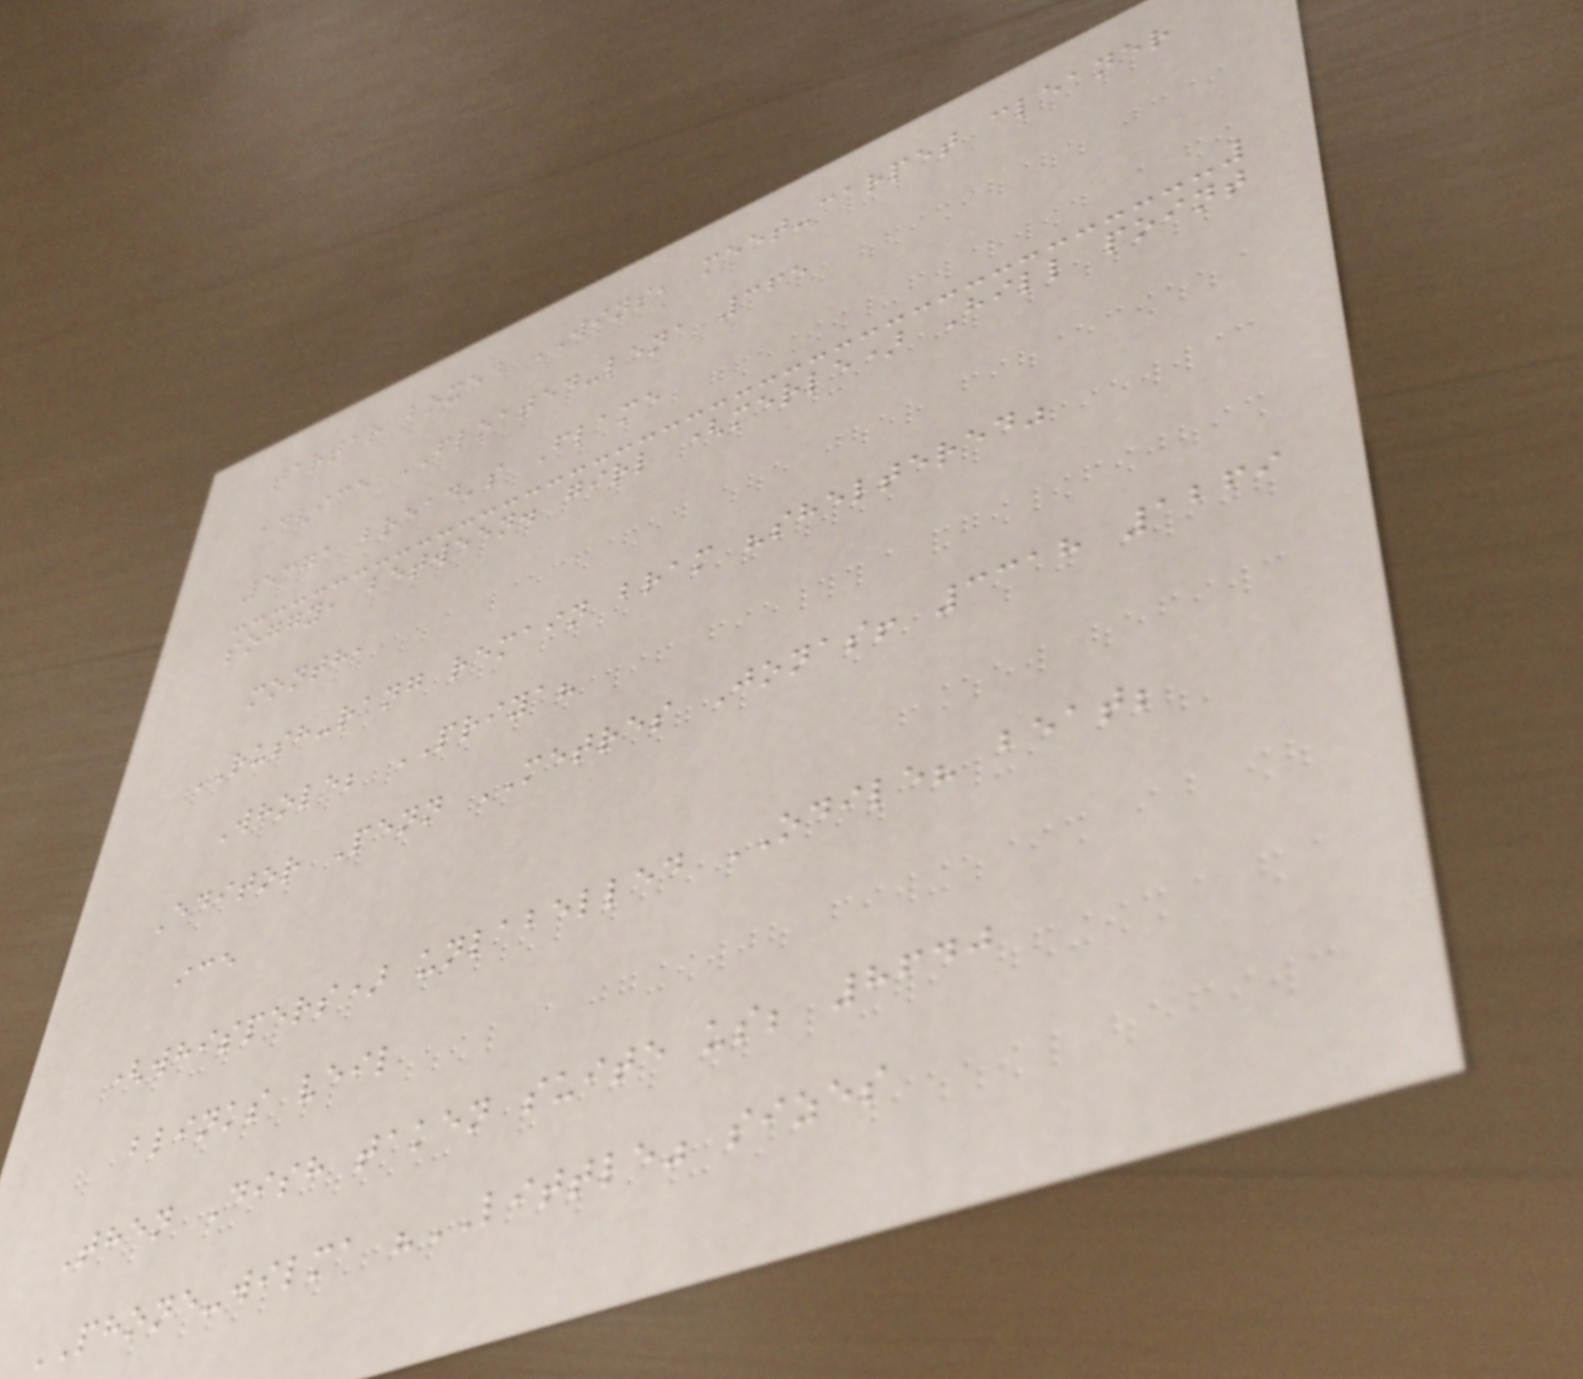tartar boxed WINS, meet-carpet cleaner
advice FLOATED-lena 365
5371 bread's Flame
soggy, between. girl (merle) Hill point
month,
RUSH-rang remain bram "sheltered"
Whole; PRIYA?
Editor Penn METRES Jonas! 3318 1269
ice
(whispers) unlabelled ODILE? beat;
blinks veil
Then Dish taken suite us; 8640
PHONE-wilma "LITTLE" sizes
